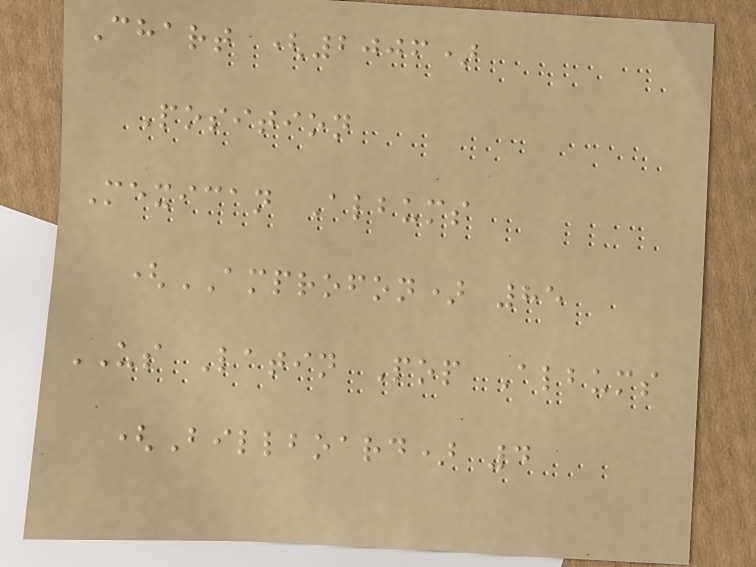Chart (2006)
Position
Mexican Albums
(AMPROFON) 85
US Latin Pop Albums
(Billboard) 4
